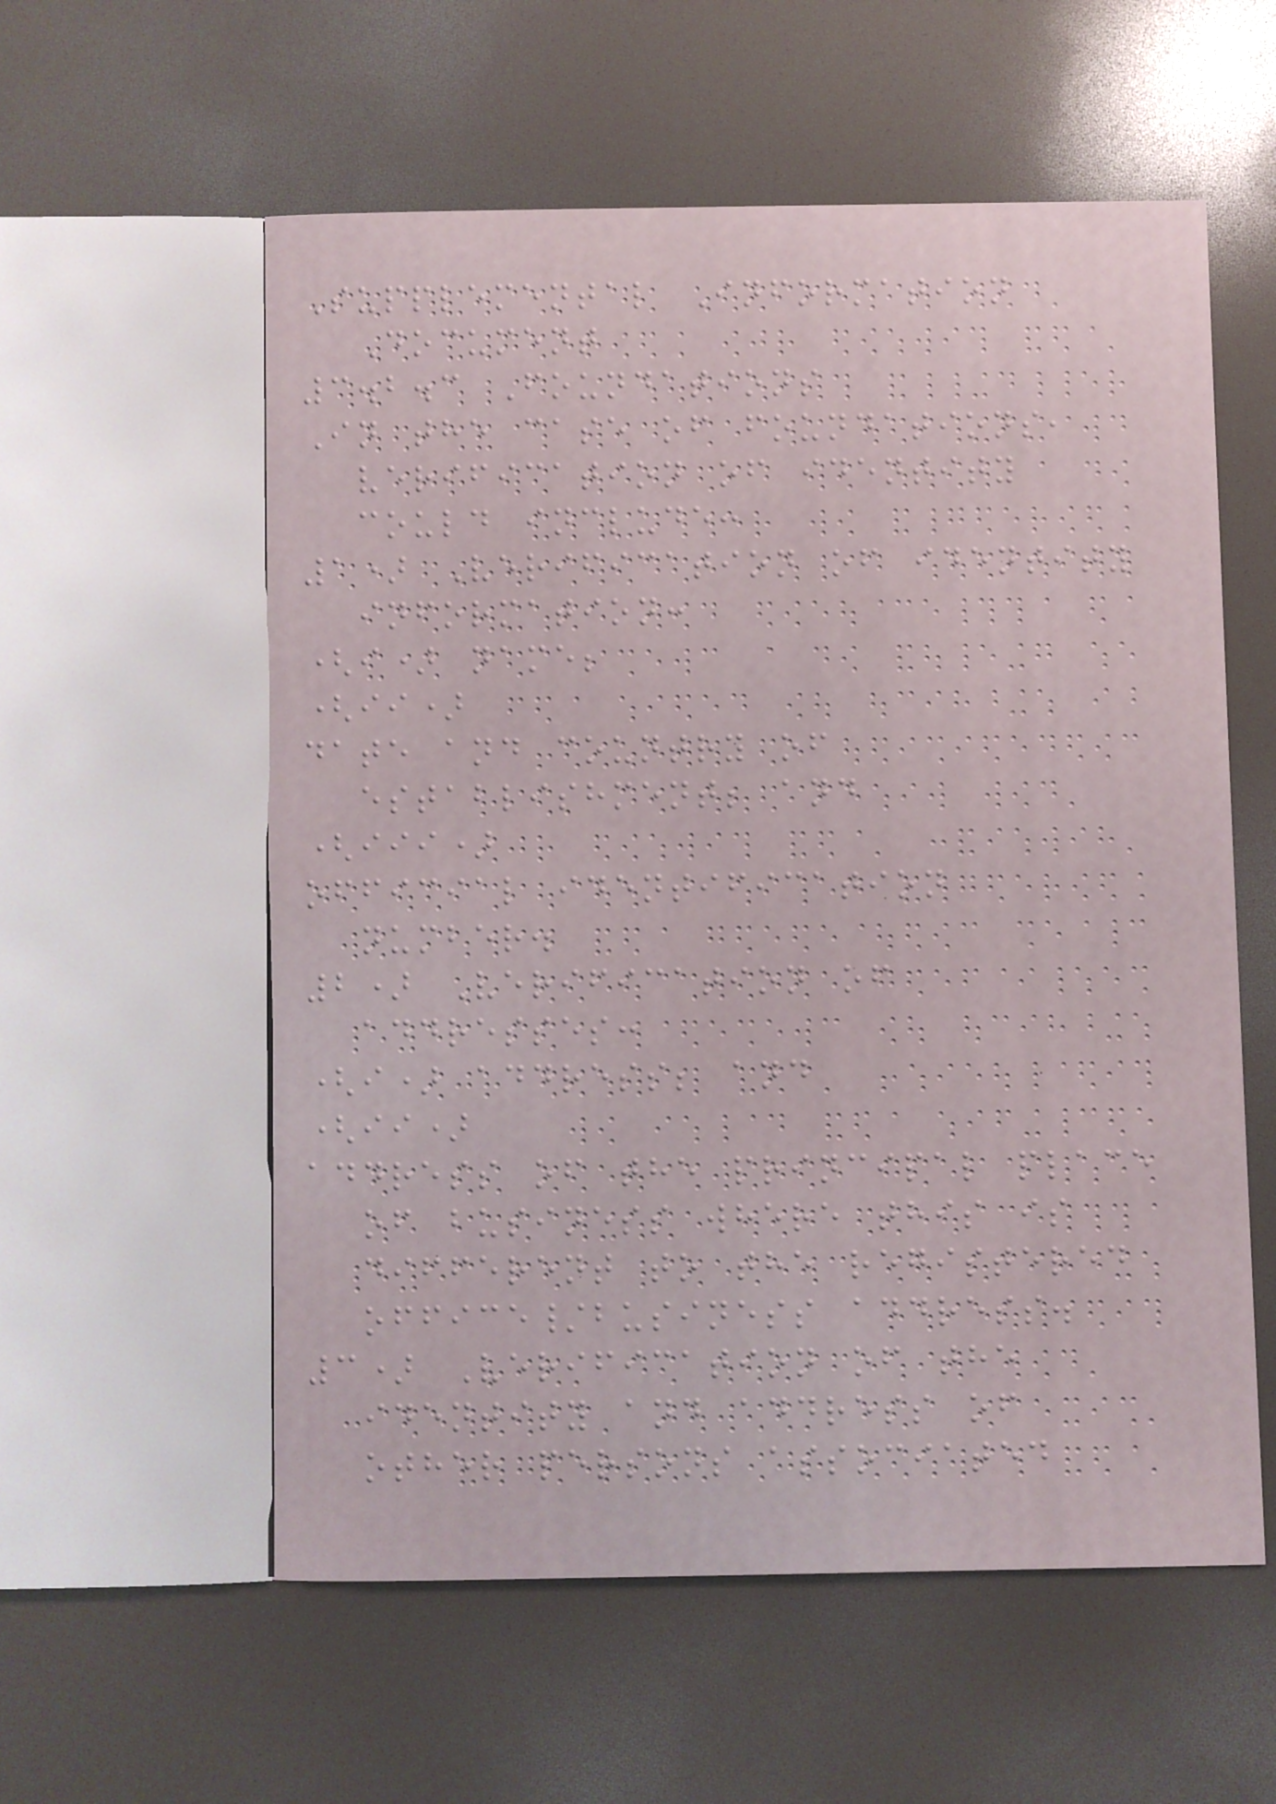Supplemental Information
Document
3.2.3 Foundations
In the case of foundations,
verification of identity
could include:
1) Verification of identity
information:
(i) name;
(ii)
date and country of
establishment; and
(iii)
official identification
number.
2) Verification of
addresses:
(i) address; and
(ii)
address of the principal place
of business where this is
different to the registered
office/business address.
3) Verification of the
identity and address of
other persons associated
